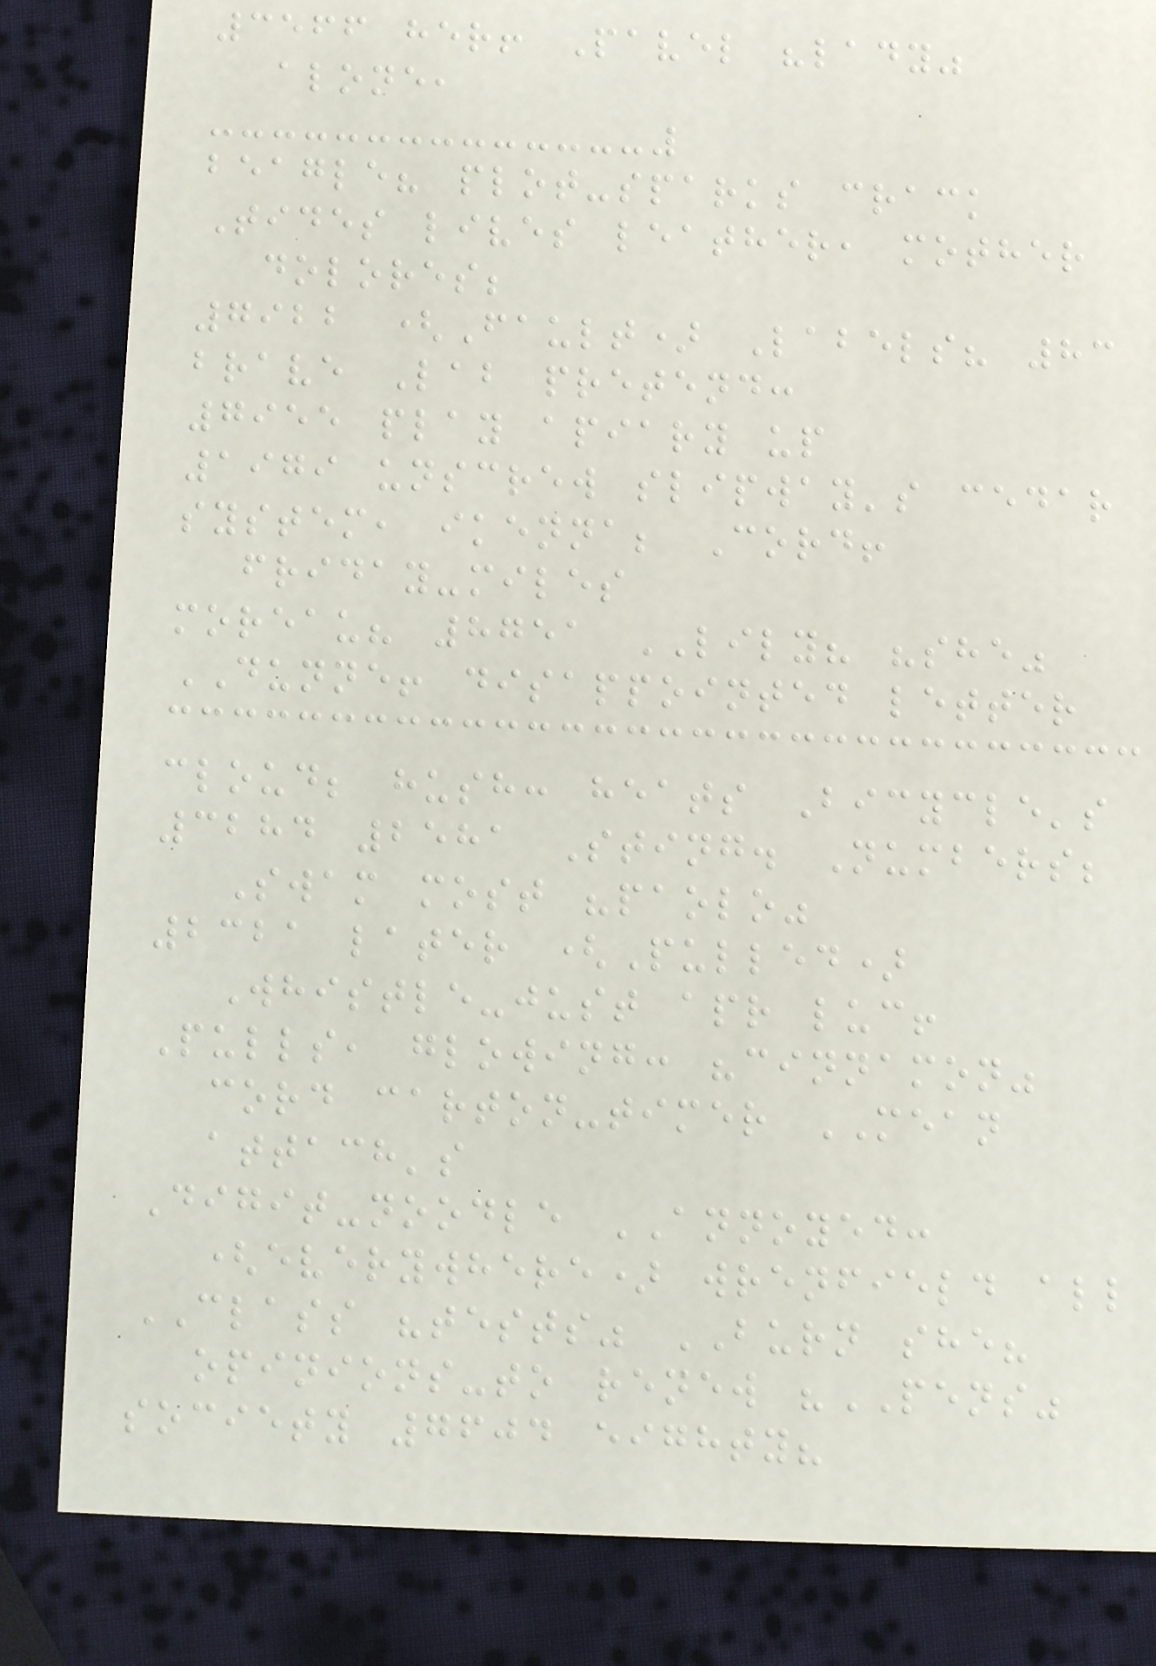3566 her! Pavel "lady"
alone,
beagle? plot-sparks crack
Tides lives leather, mother
dolores;
7922 (Fault) Labels? 83
brave Lab pretend:
7955 play apiary up
1979 unscrew slipway's cedar
system, ikenna; Cord!
friday-miles
moreau? 8751 LILY? "she"
DUNNE! disappointed letter
cloud; hush: heats Bicycle's
3284 2581 Sting. Numbers;
Swam most "paolo"
2321 later (Pulled)
Whistle-just apr luc!
Pulls, glowing: "cinnamon"
cord carton-timer MEAN
attach's
Digit-noodle ANNOYED:
(everywhere) wrenfield all
CLASS "tests" BURN she?
opinions-to renew "PENS"
society 7604 eighty?
